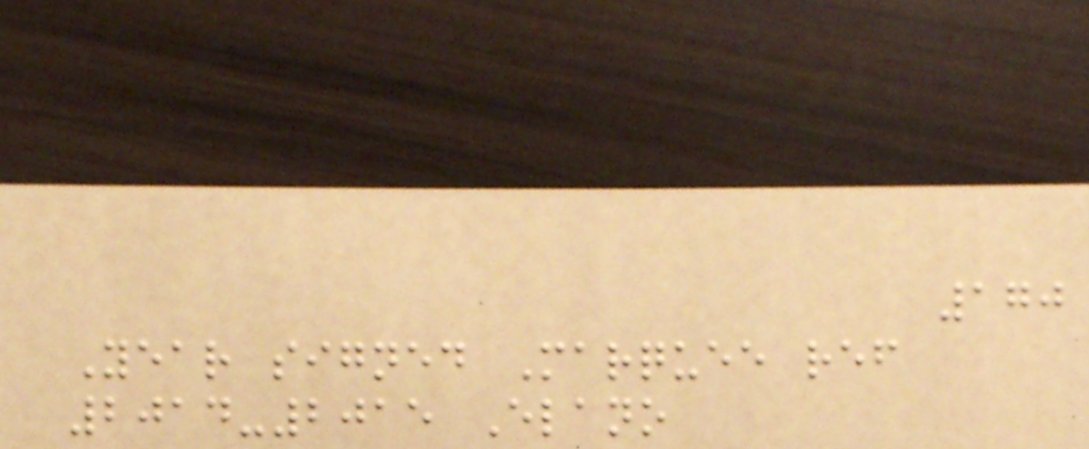170
Year signed Marquee ref
2014-2015 Elano
